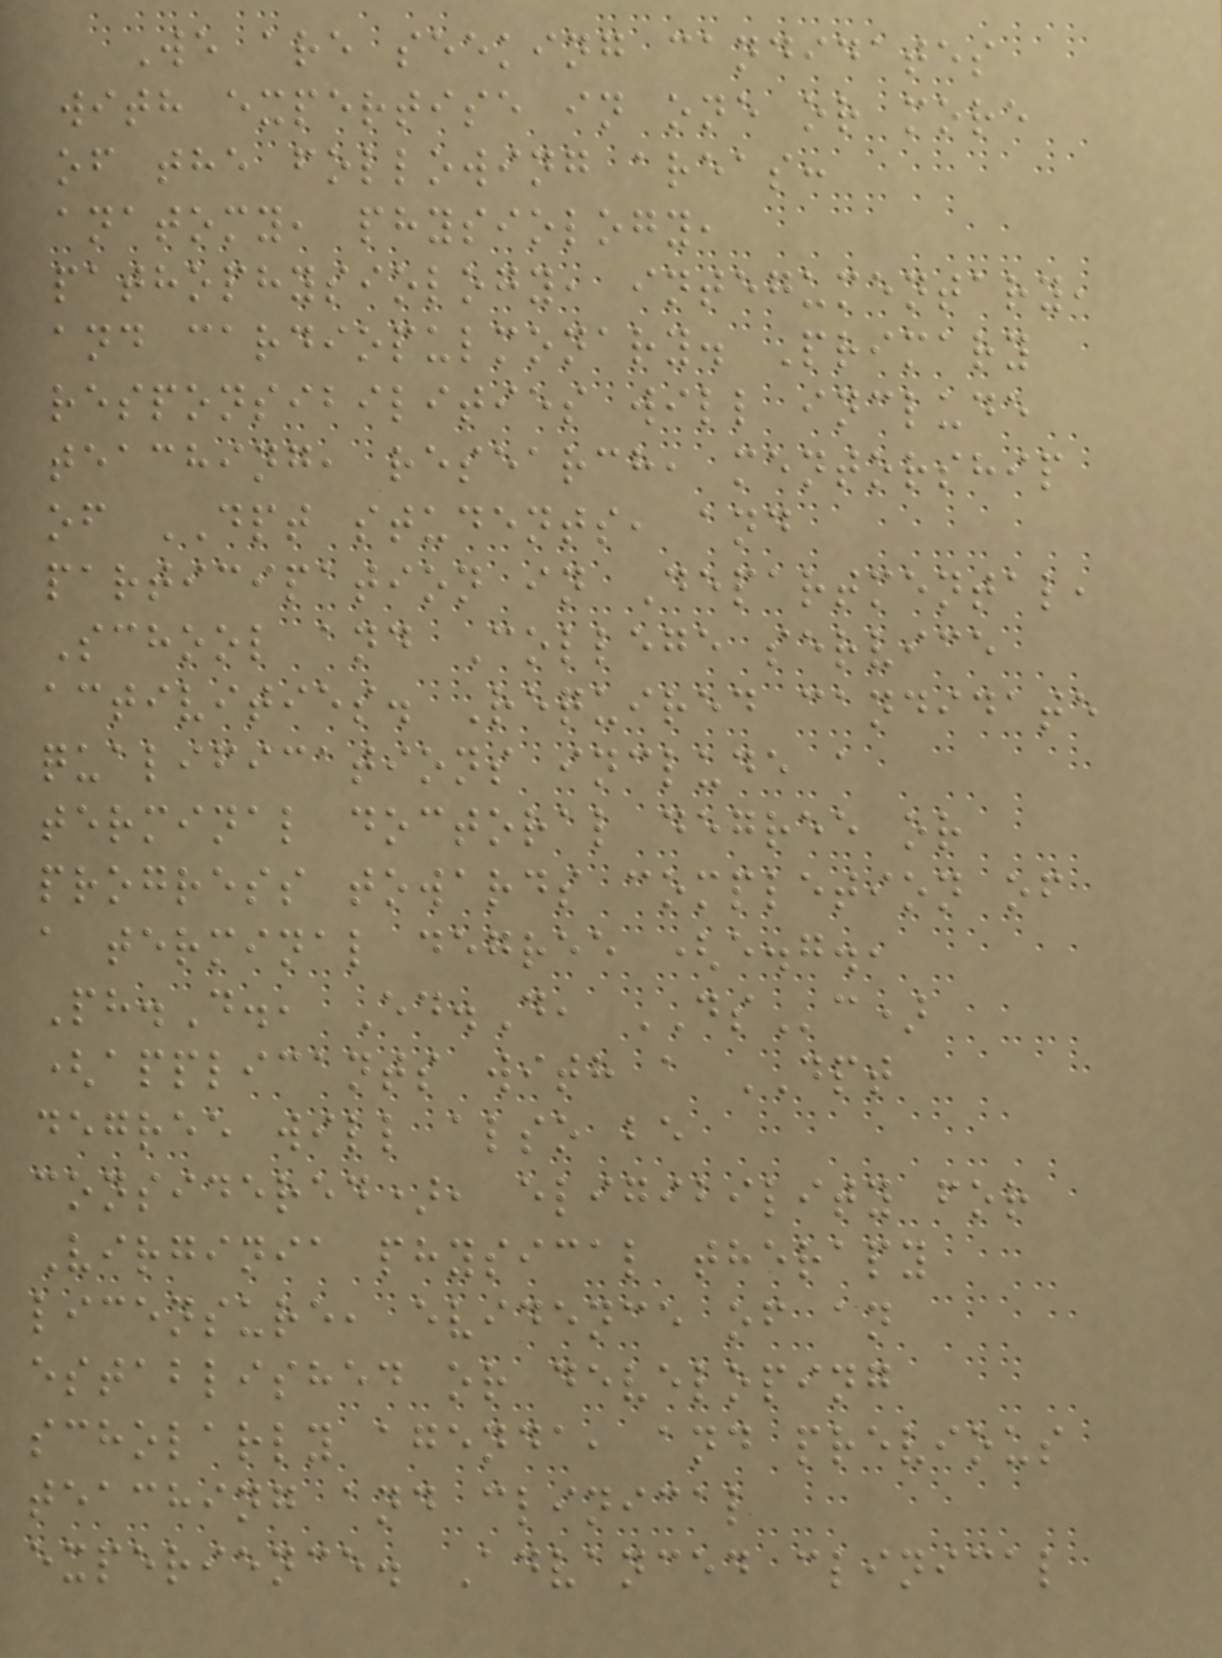We are seeking candidates
with expertise in one or more
of the following areas:
anatomy, physiology,
pathophysiology, integumentary,
and cardiopulmonary. Primary
responsibilities will include
teaching, research, mentorship
of DPT students, and
participation in Departmental,
School and College service
activities. Required candidate
qualifications include a
terminal doctoral degree or
progress towards completion of
a terminal degree (e.g.,
Ph.D., Ed.D, DSc)
(applicants with a DPT
degree will also be
considered), eligibility for
Virginia physical therapy
licensure, evidence of an
established or developing
scholarly agenda, and previous
teaching and clinical
experience. Advanced clinical
